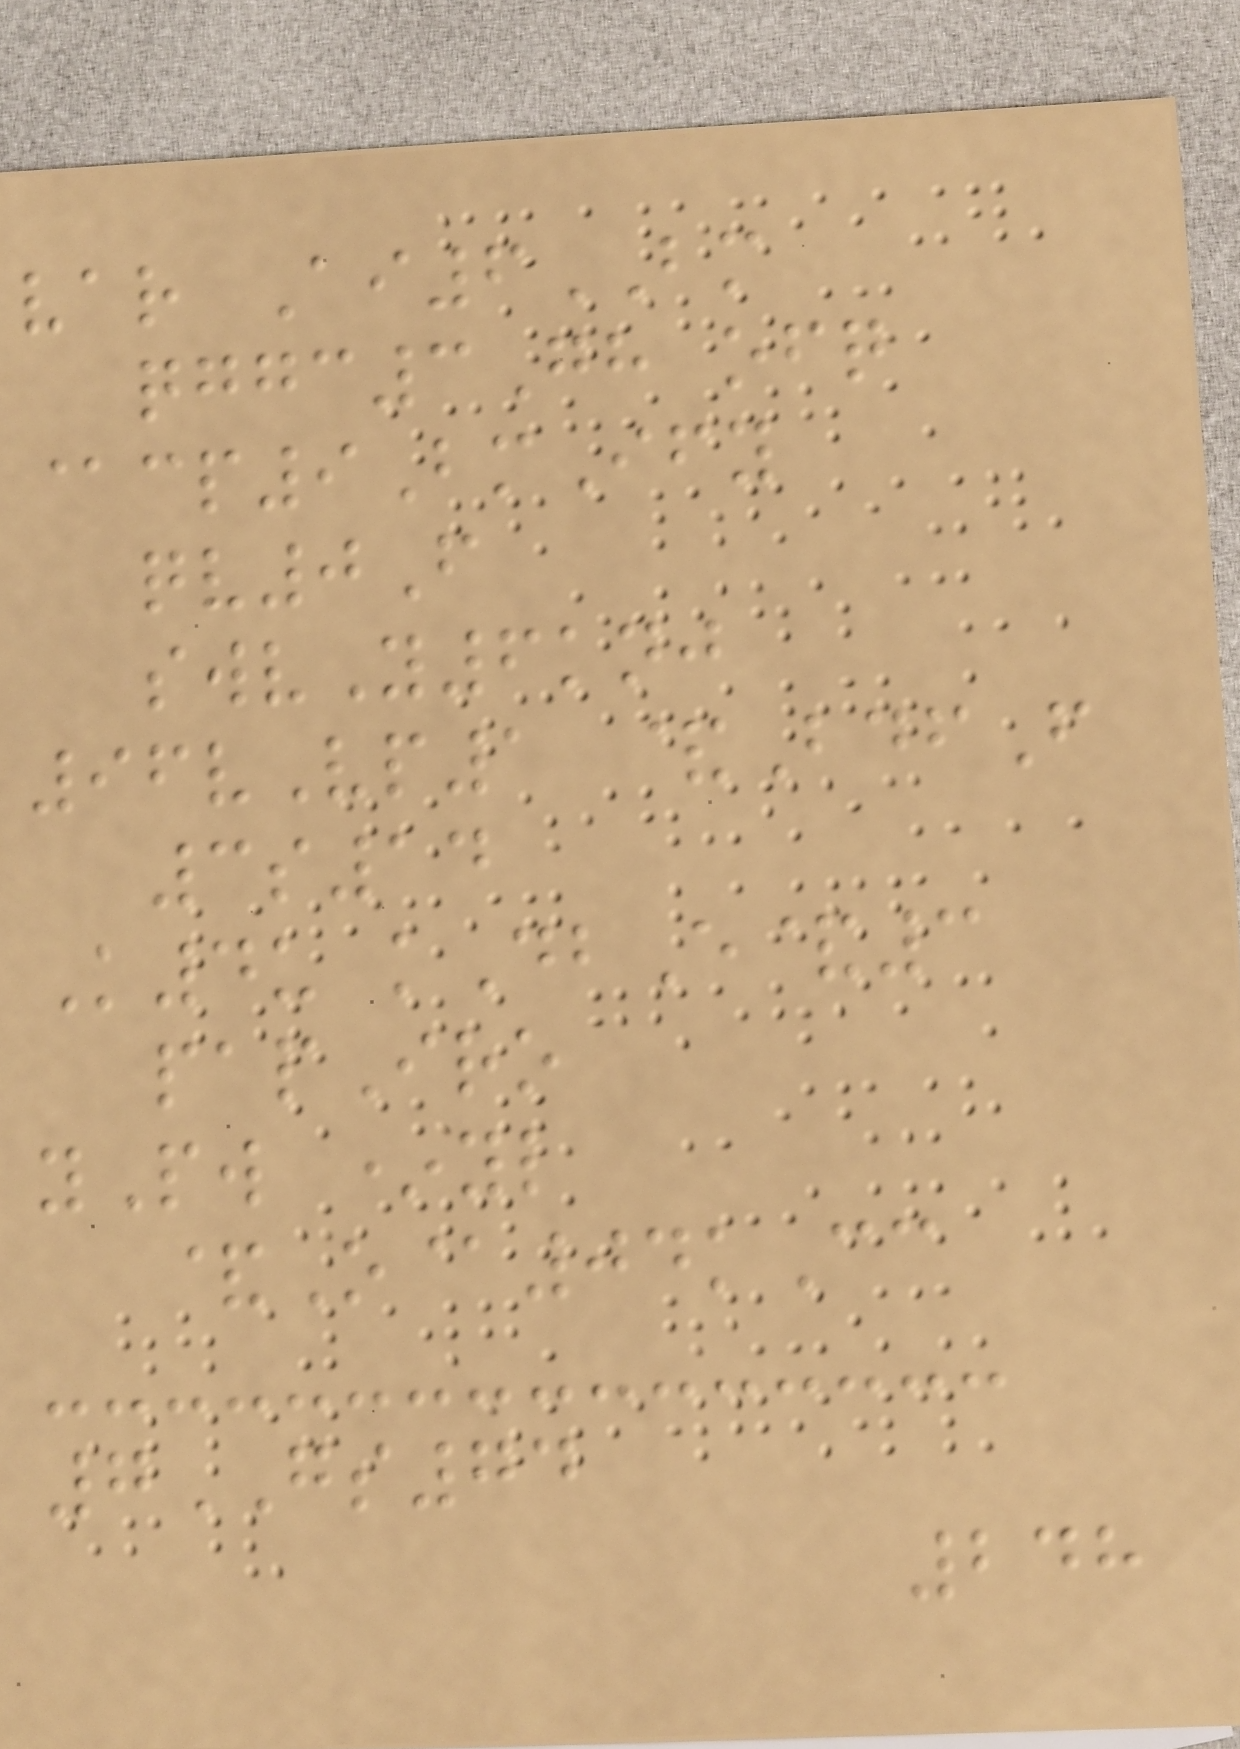var Ai6BM
qggc3Gh ofq
@cp9BmIfy
qv0F
swvY6knj
96vVp1 &BdfF
3s14
K4u kDbE&3
papIro
yPw *yl
&O@04kCc
7GS74
248
